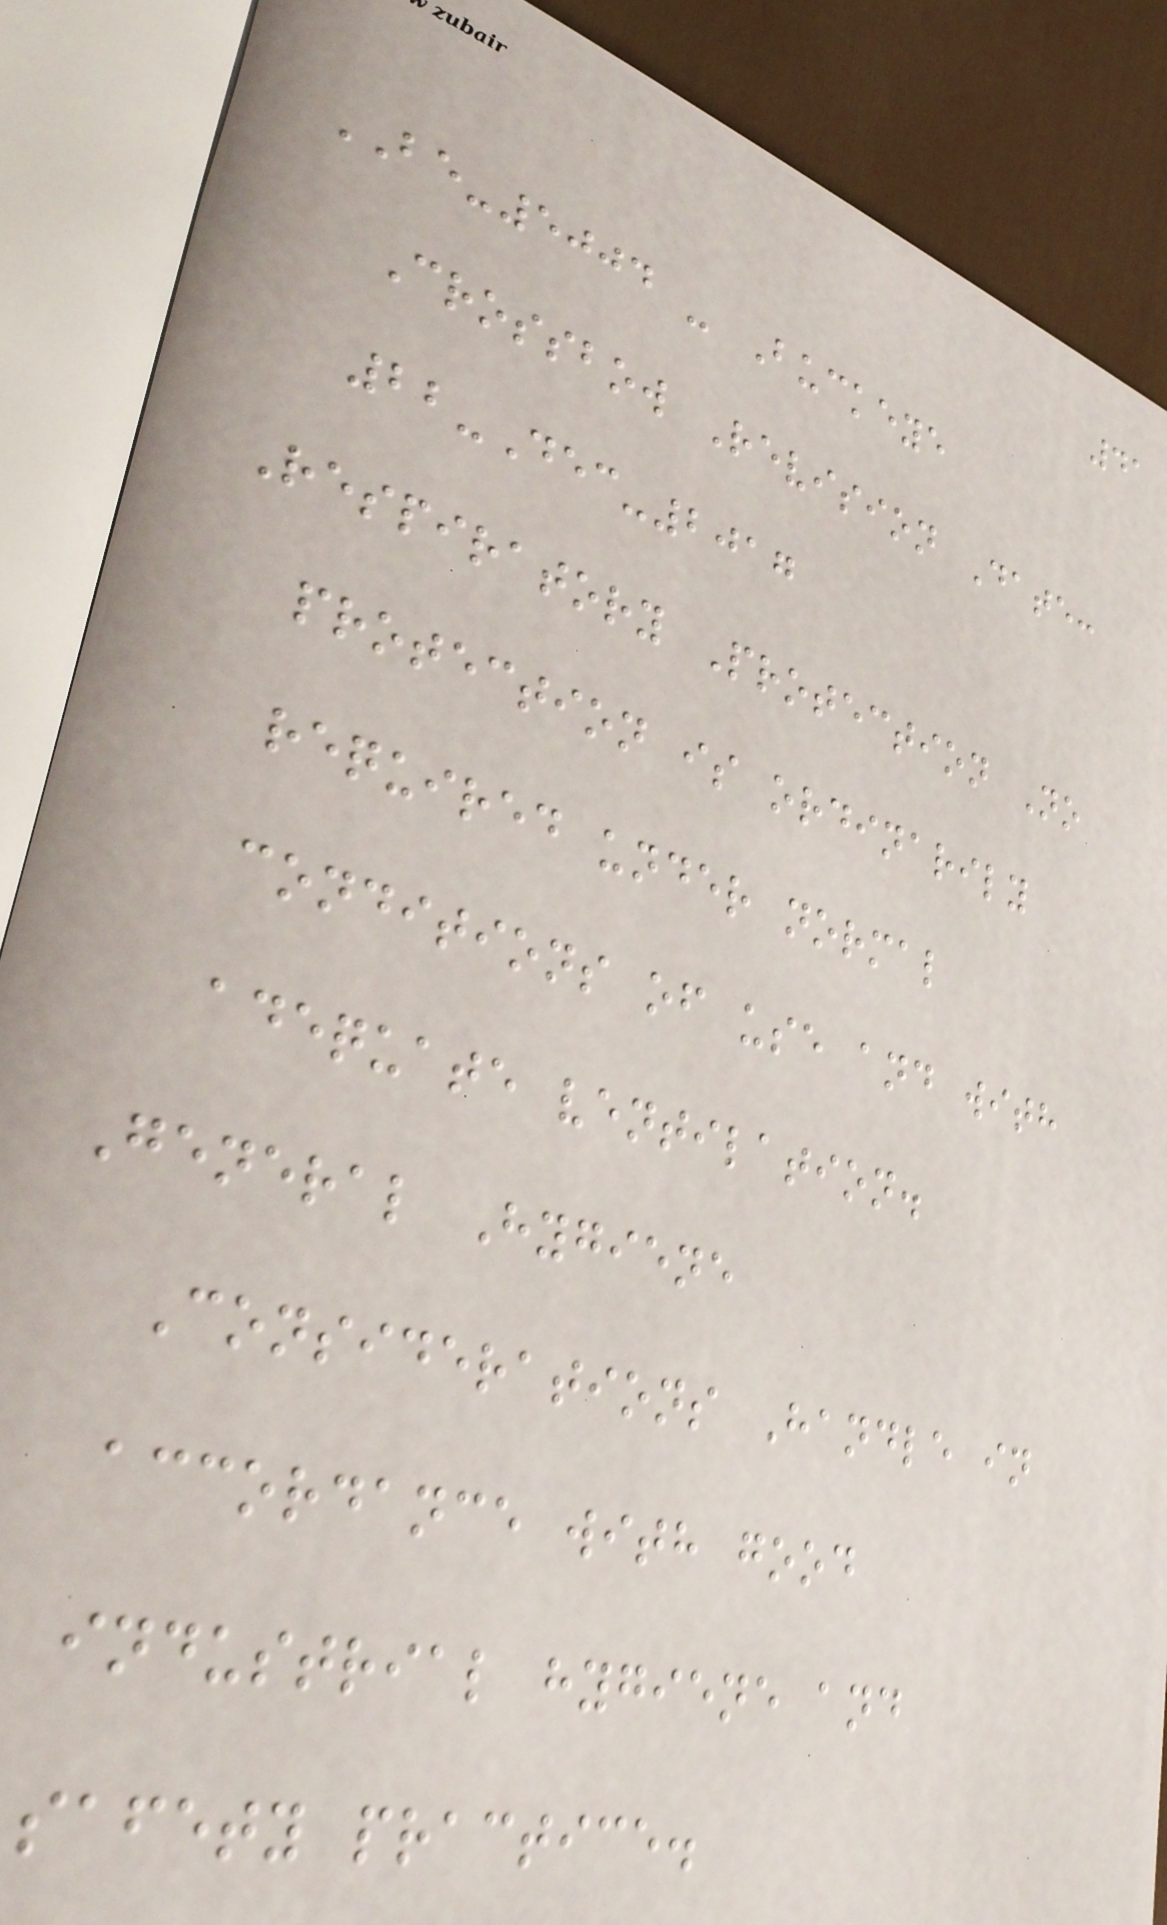41
BE-5004 - Buckeye
Crossbow Revision Date:
22-Dec-2017
Respiratory Protection No
protection is ordinarily
required under normal
conditions of use and with
adequate ventilation.
General Hygiene
Considerations Handle in
accordance with good
industrial hygiene and
safety practice.
